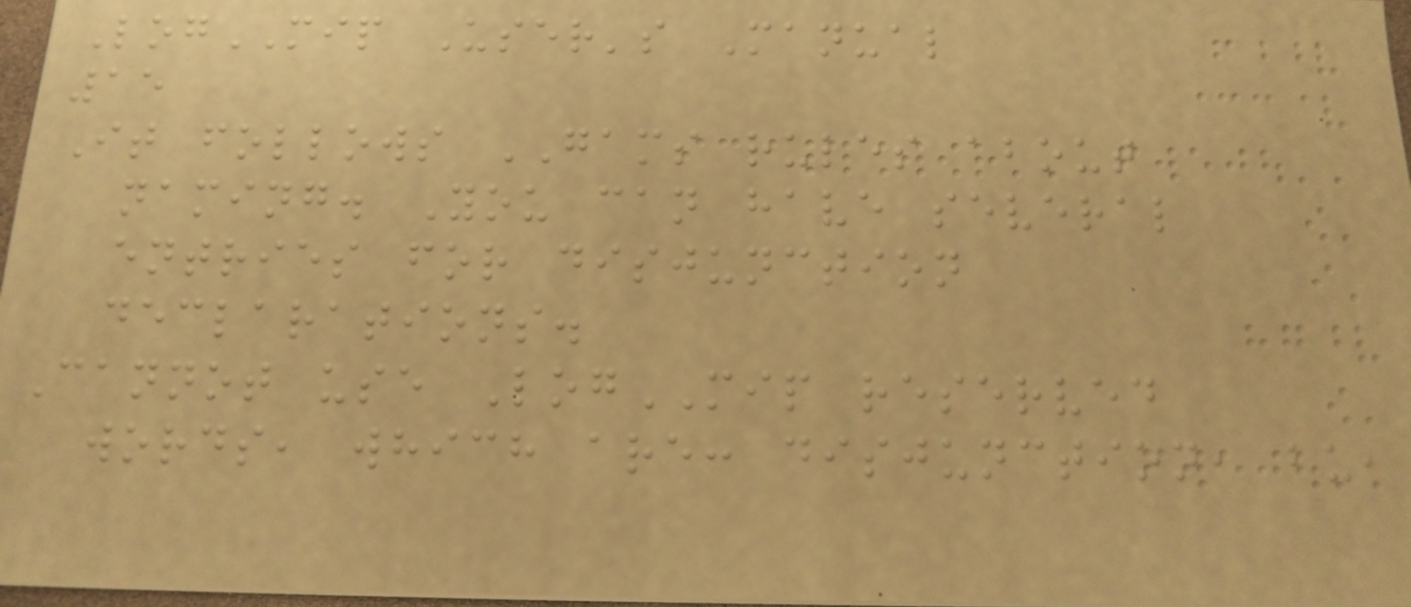LogMIP User's Manual
15
It follows GAMS rules about
naming. You can have several
entries for disjunction
declarations.
Cannot use LogMIP reserved
words, which are: disjunction, bu,
